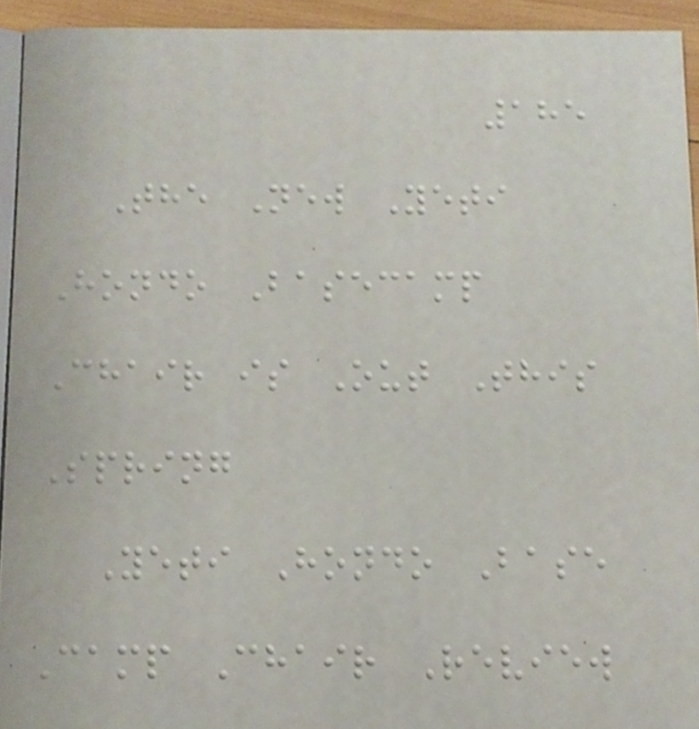185
The New Yeti
Hondo Basecamp
Chair is Out This
Spring
Yeti Hondo Base
Camp Chair Review
